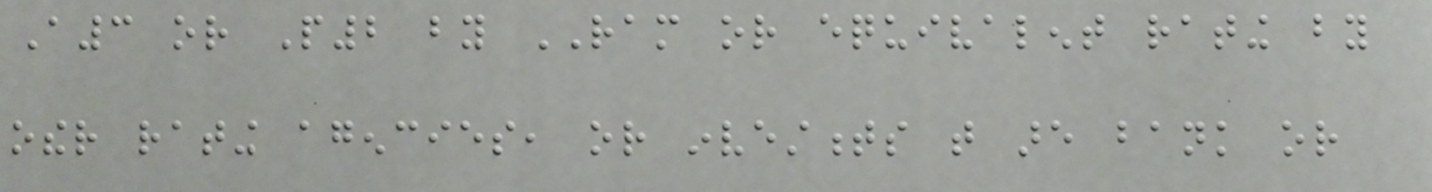A3 or P2 by RAM or equivalent rating by
other rating agencies, or investments that are bank or
